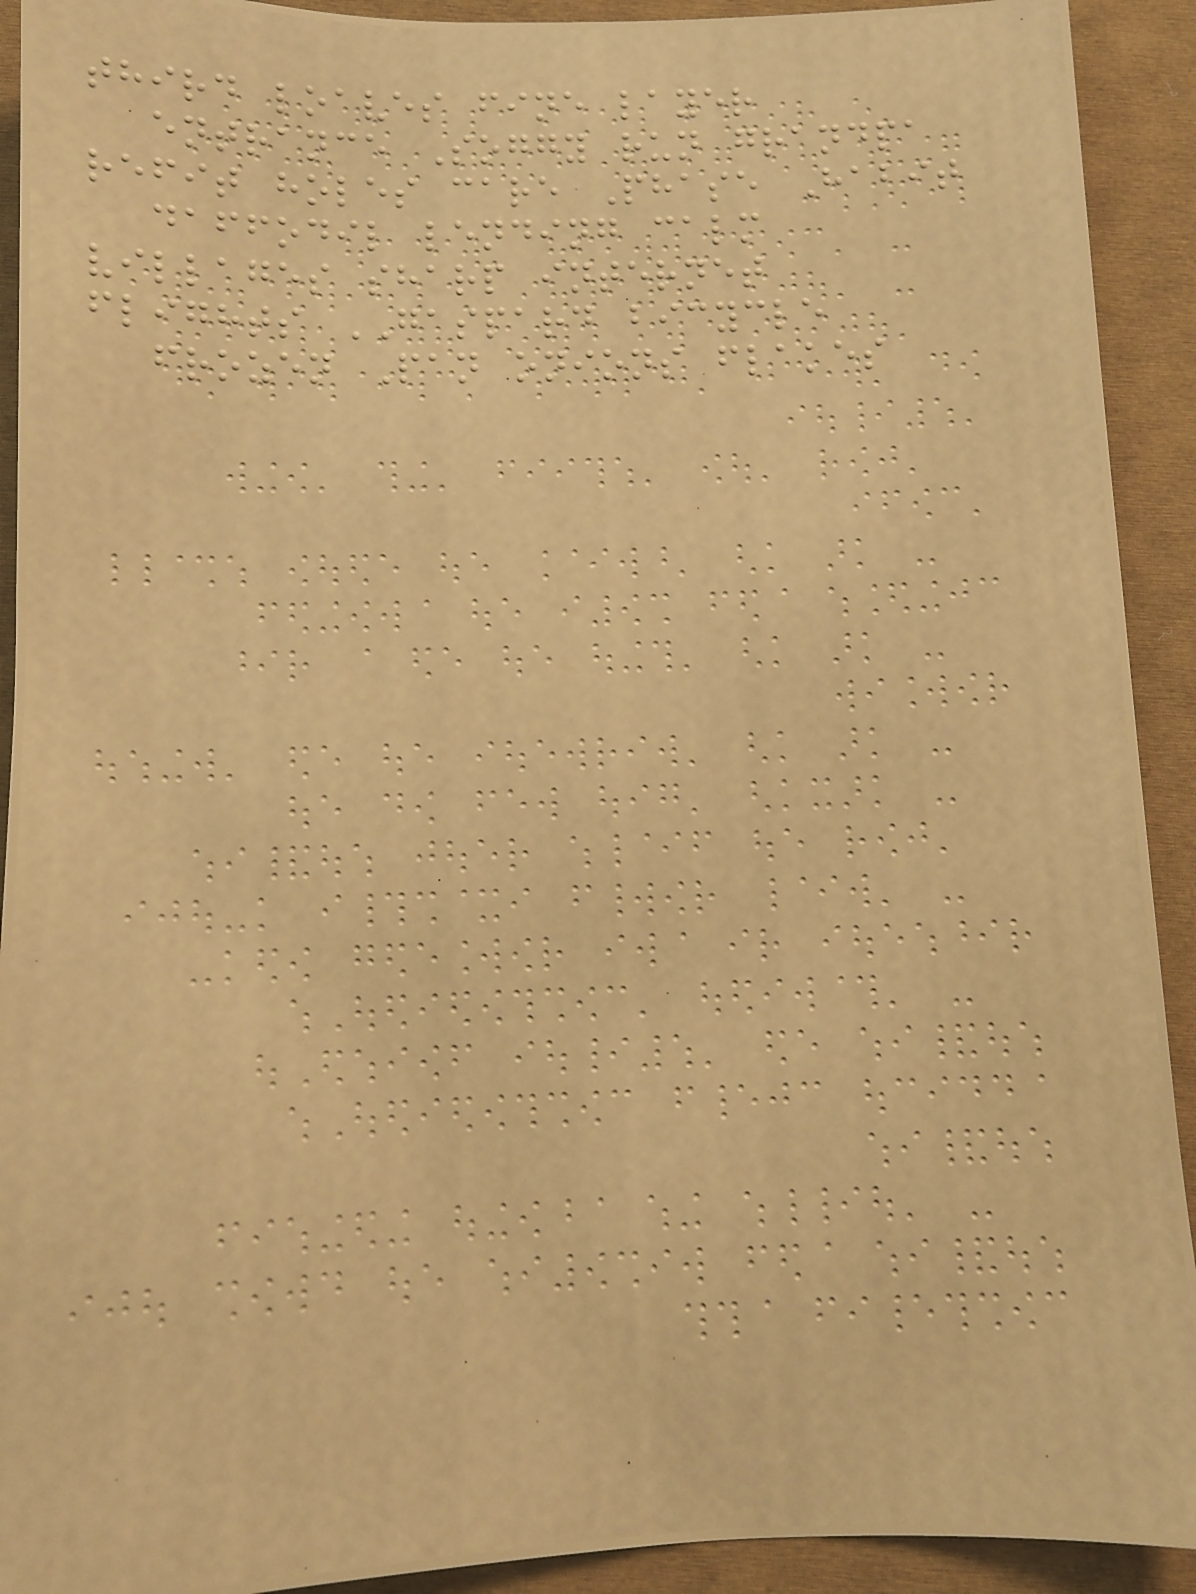third loaves fine layer
entrance Soggy run grandpa
refit holes care Phase Habit
daffodil lending calm
villages sharp internet
flights GASPARD bicycle
frozen Pan onions flakes
